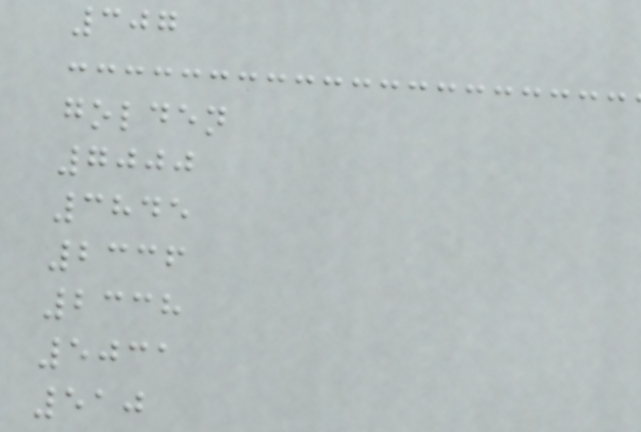307
golden
7000
3845
2336
2338
5031
510
